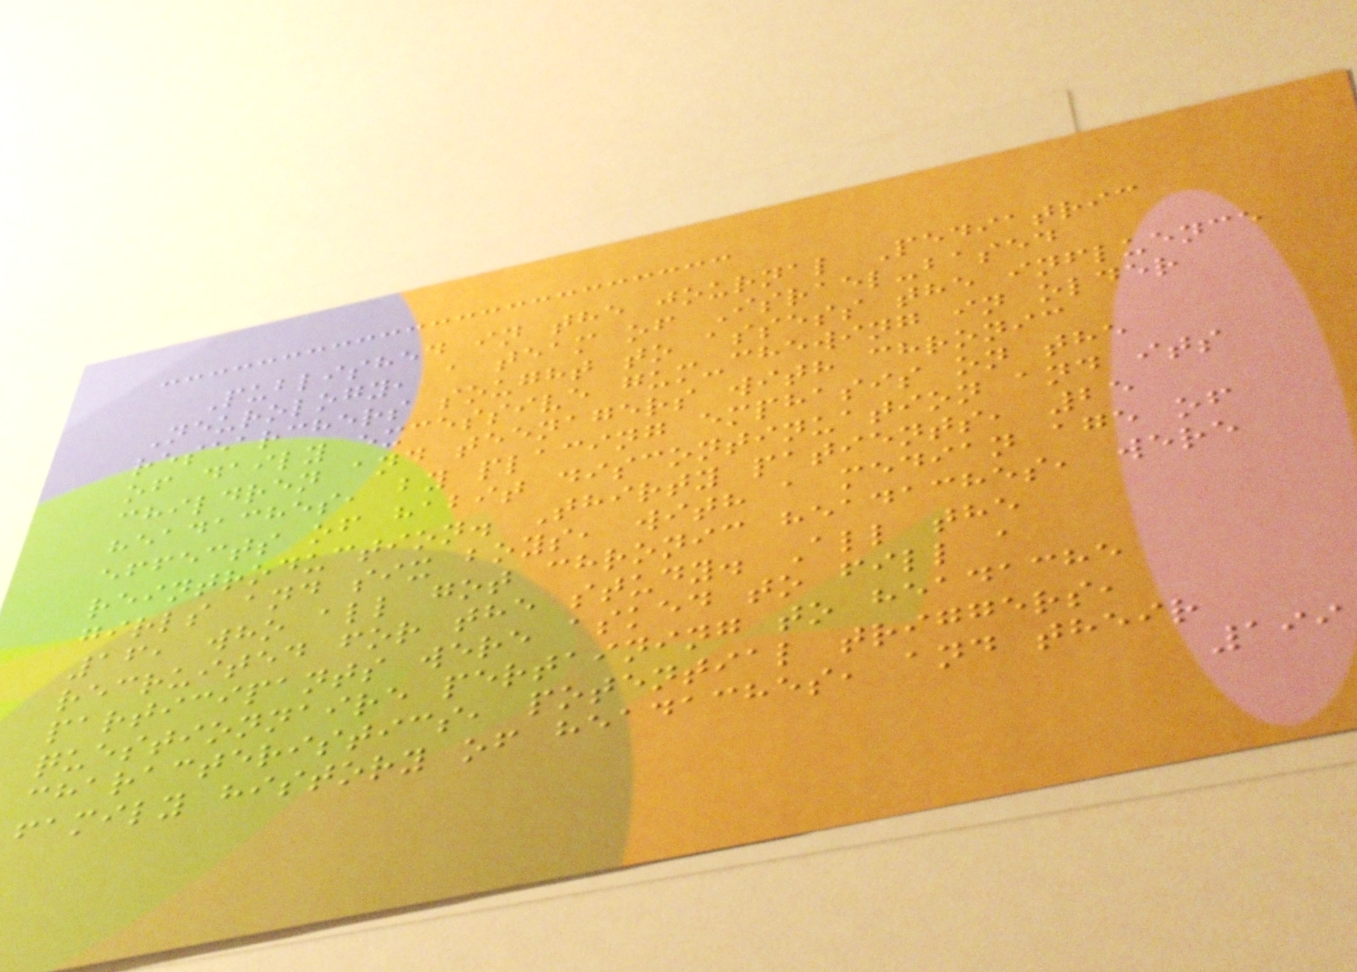Published in the journal Pediatric
Neurology, a team of Israel-based
researchers sought to assess the influence
of daily excessive gum-chewing in older
children and teenagers with chronic
headaches, by placing emphasis on the
effects of habit discontinuation and its
reintroduction. Thirty patients, 25
girls and six boys, with a median age of
16, who all got chronic headaches, were
recruited for the study. All the
participants were asked to fill a
questionnaire pertaining to headache
characteristics, potential triggers,
family history of headaches, and their
199
